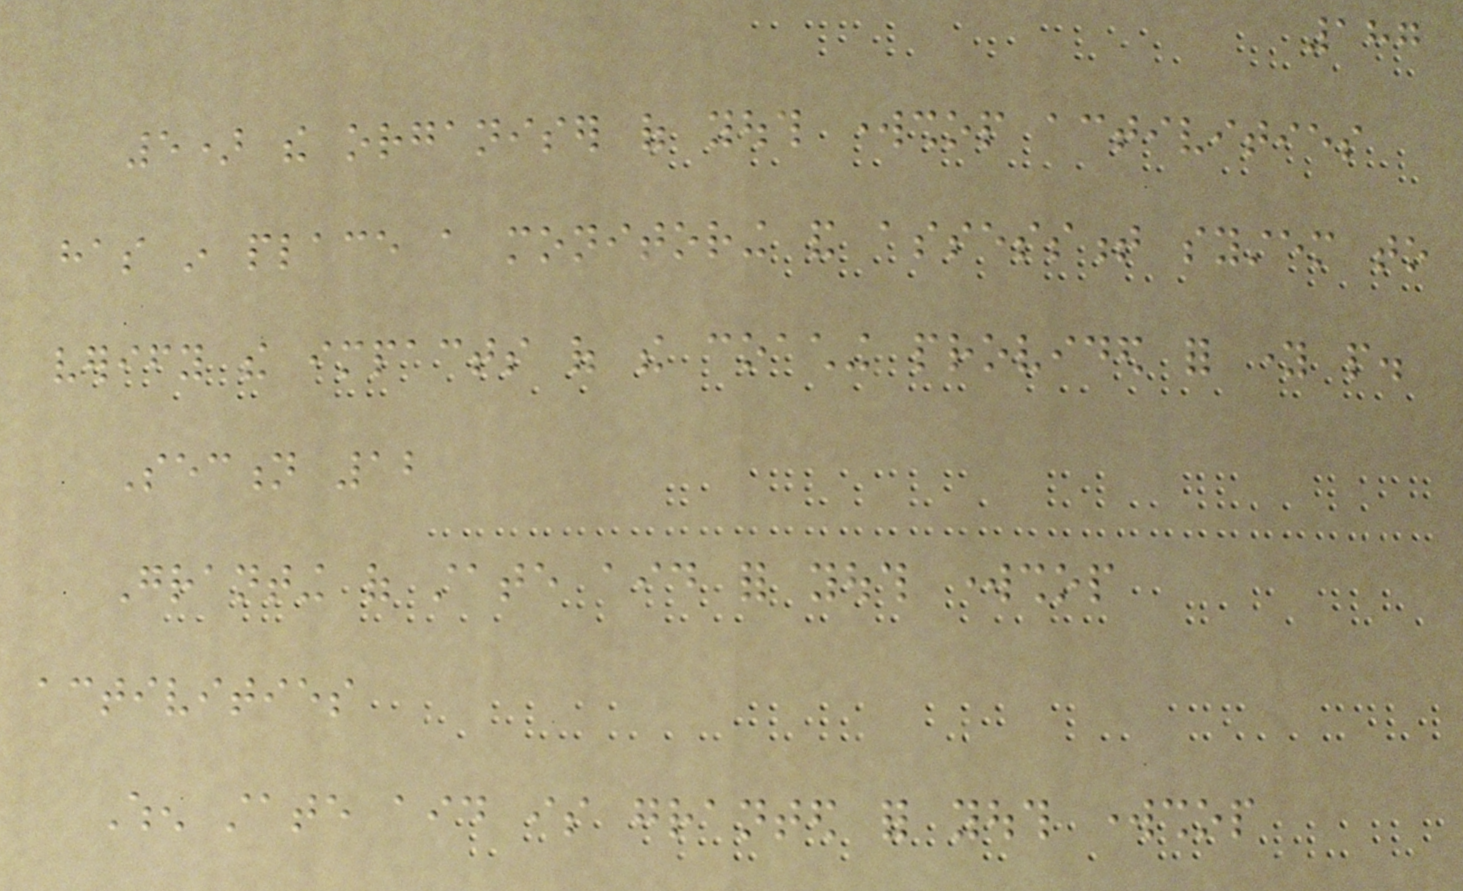187
5) the organiser of youth workshop activities
has in place a monitoring and assessment system to
verify the impacts of the coaching provided for young people.
Section 12
Granting of state aid for youth workshop
activities
When state aid is granted for youth workshop
